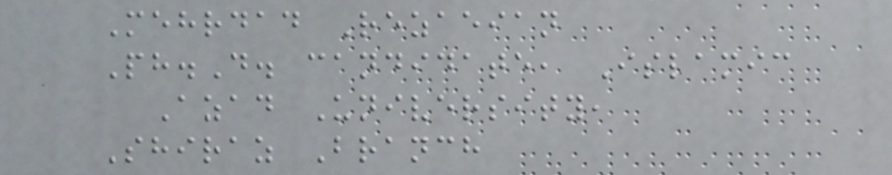Mehrdad Rezaeian
Ph.D. candidate, Islamic
Azad University,
Shiraz Branch
